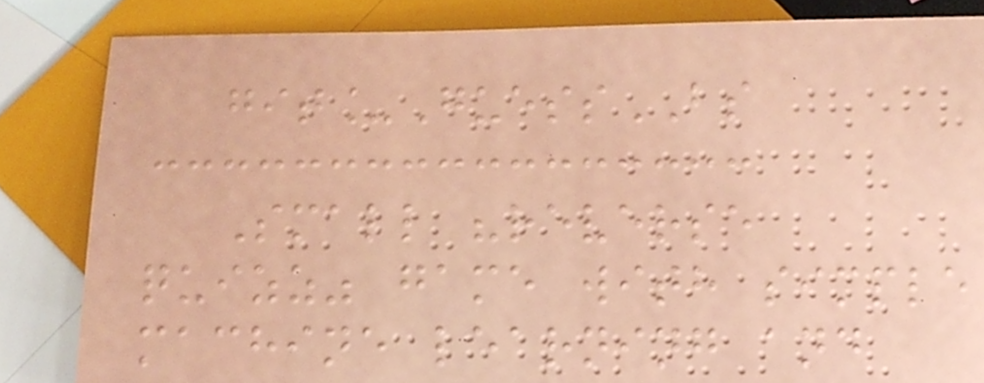git_GuessBS
Small "reverse
quizz" game with simple
machine learning and
